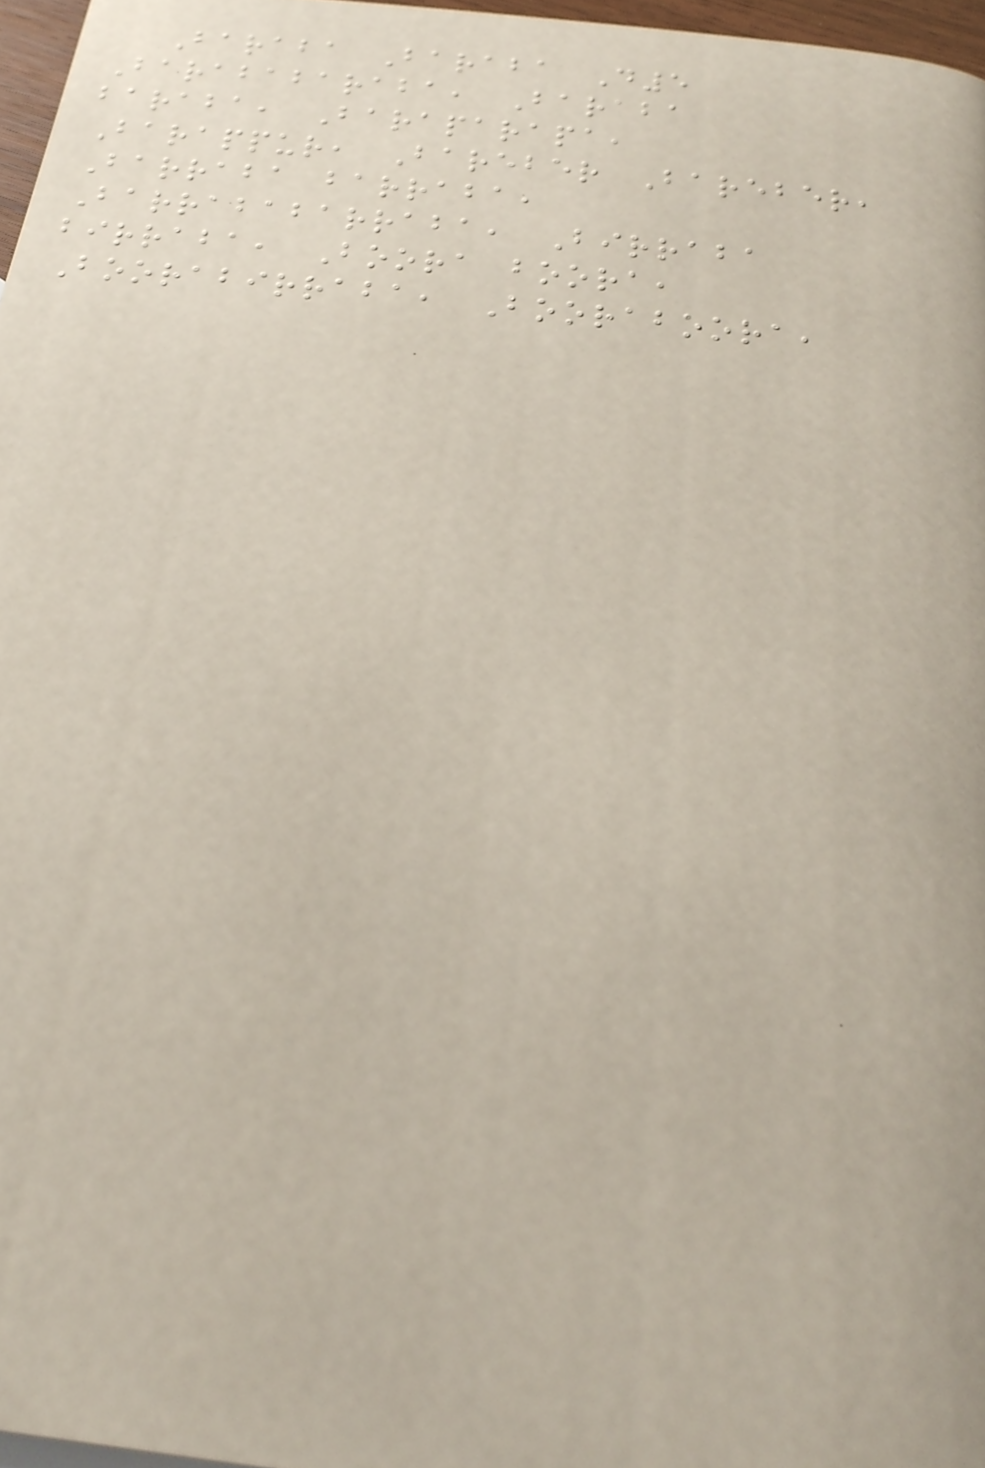Baraba Baraba D5
Barababaraba, Baraba
baraba, Baraparapa,
Barappur, Bareber Bareber,
Barraba barraba,
Barrababarraba, Birraba
birraba, Boora boora,
Boorabirraba, Booraboora,
